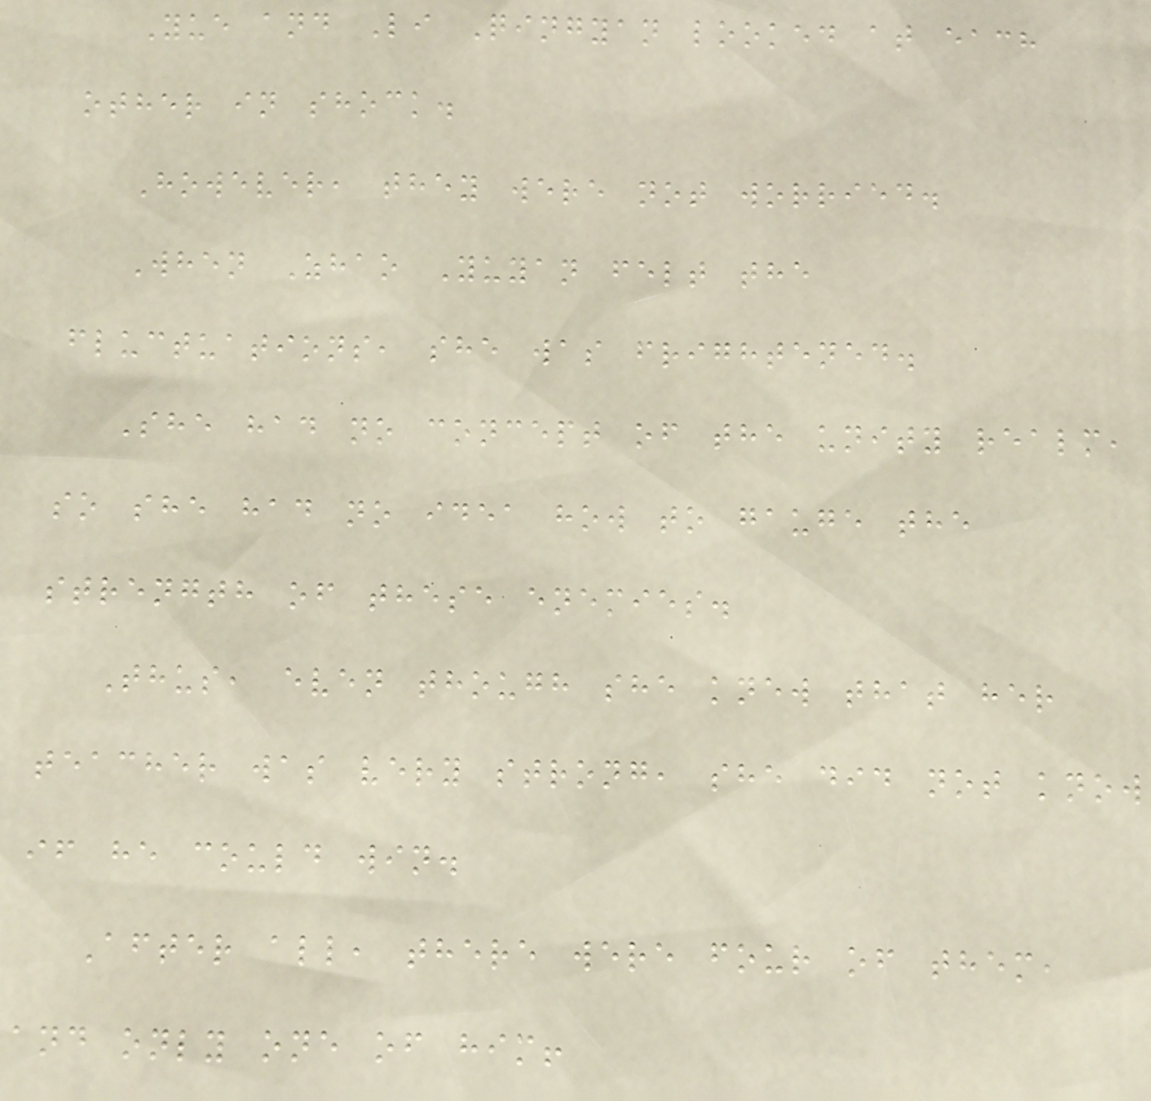Yue and Li Qingyan looked at each
other in shock.
However, they were not worried.
When Zhao Yuyan felt the
fluctuations, she was frightened.
She had no concept of the unity realm,
so she had no idea how to gauge the
strength of these enemies.
Thus, even though she knew that her
teacher was very strong, she did not know
if he could win.
After all, there were four of them,
and only one of him!
